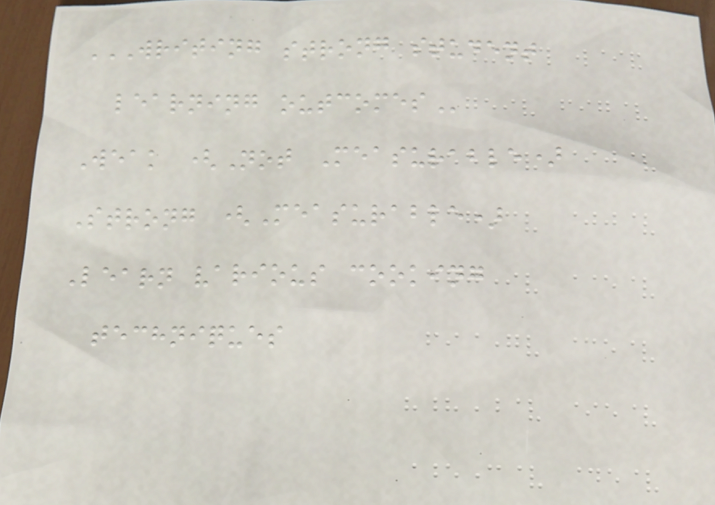WRITING STRONG STUDENT
LEARNING OUTCOMES
Weak (Not Measurable)
Strong (Measurable)
Learn various cooking
techniques
